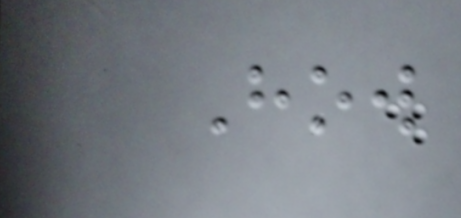How
